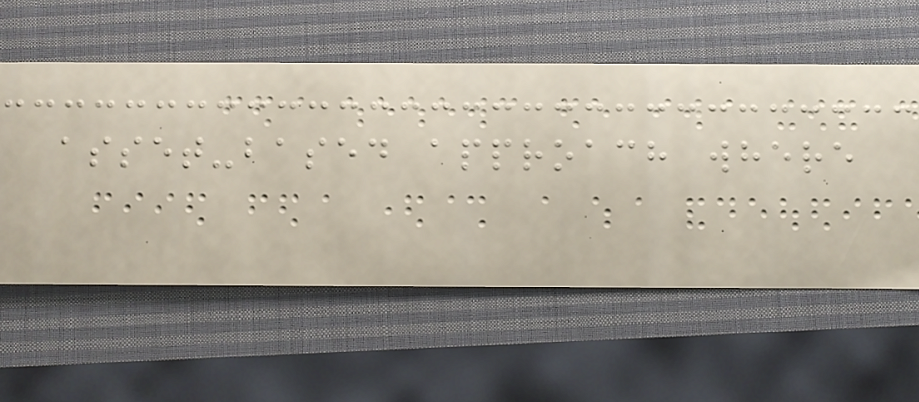asset-based approach where
